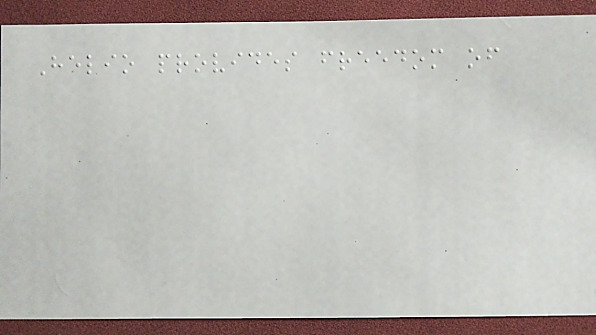Helio provides freedom of
